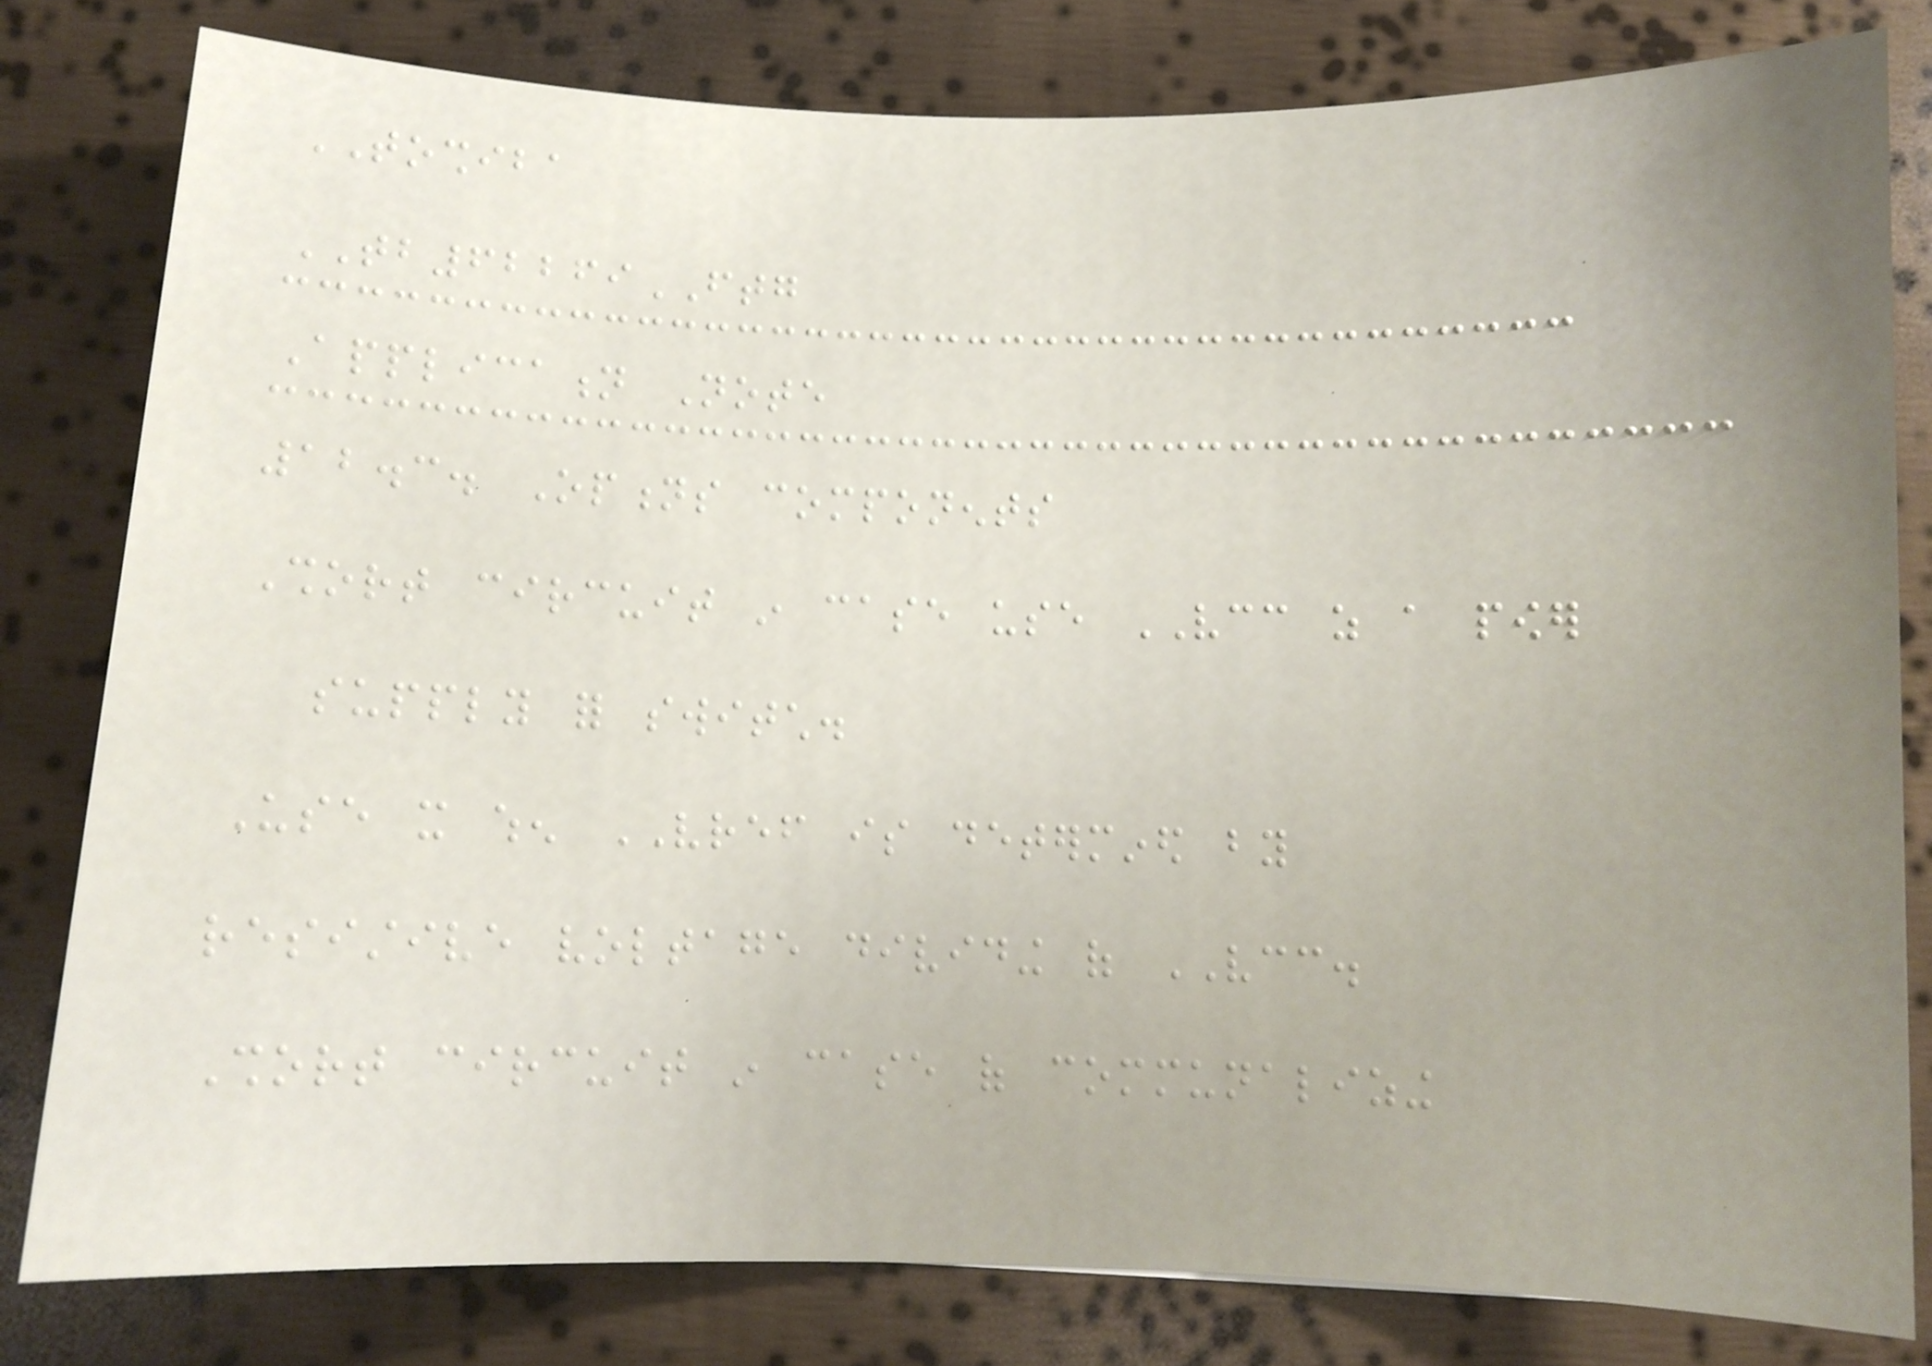TOSHIBA
TB62269FTG
Application Note
12.3. Options components
Short circuit in case use VCC as a power
supply for switch.
Use it when VREF is determined by
resistive voltage dividing of VCC.
Short circuit in case of communalizing
